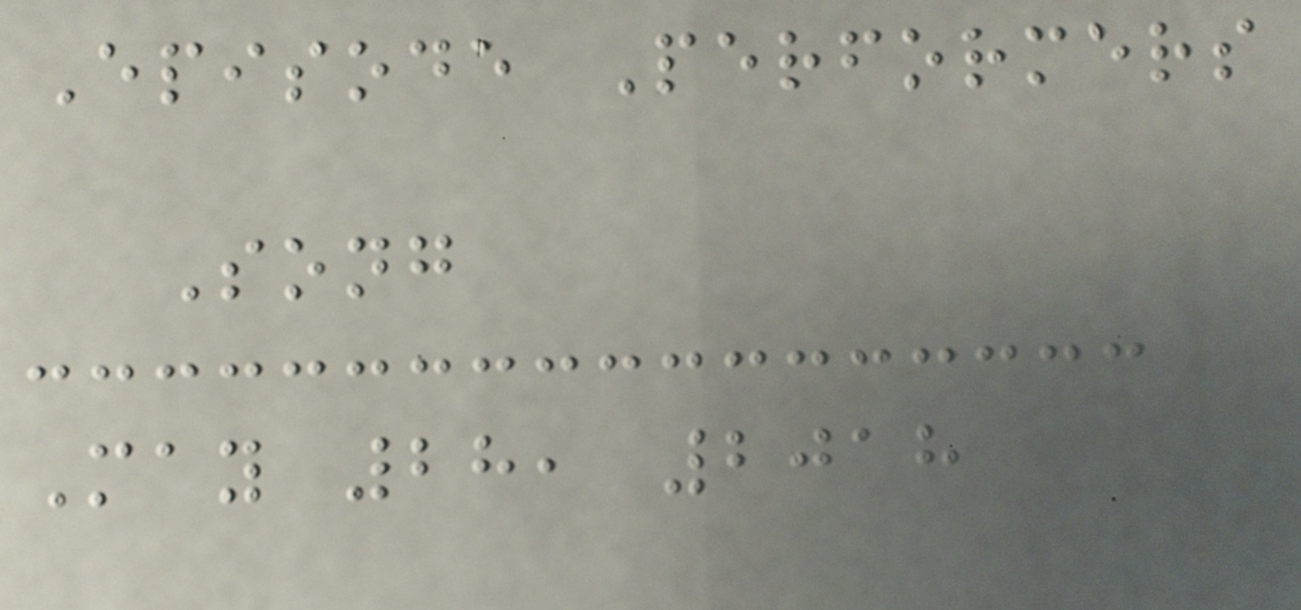Episode Performers
Song
May 28, 2018
